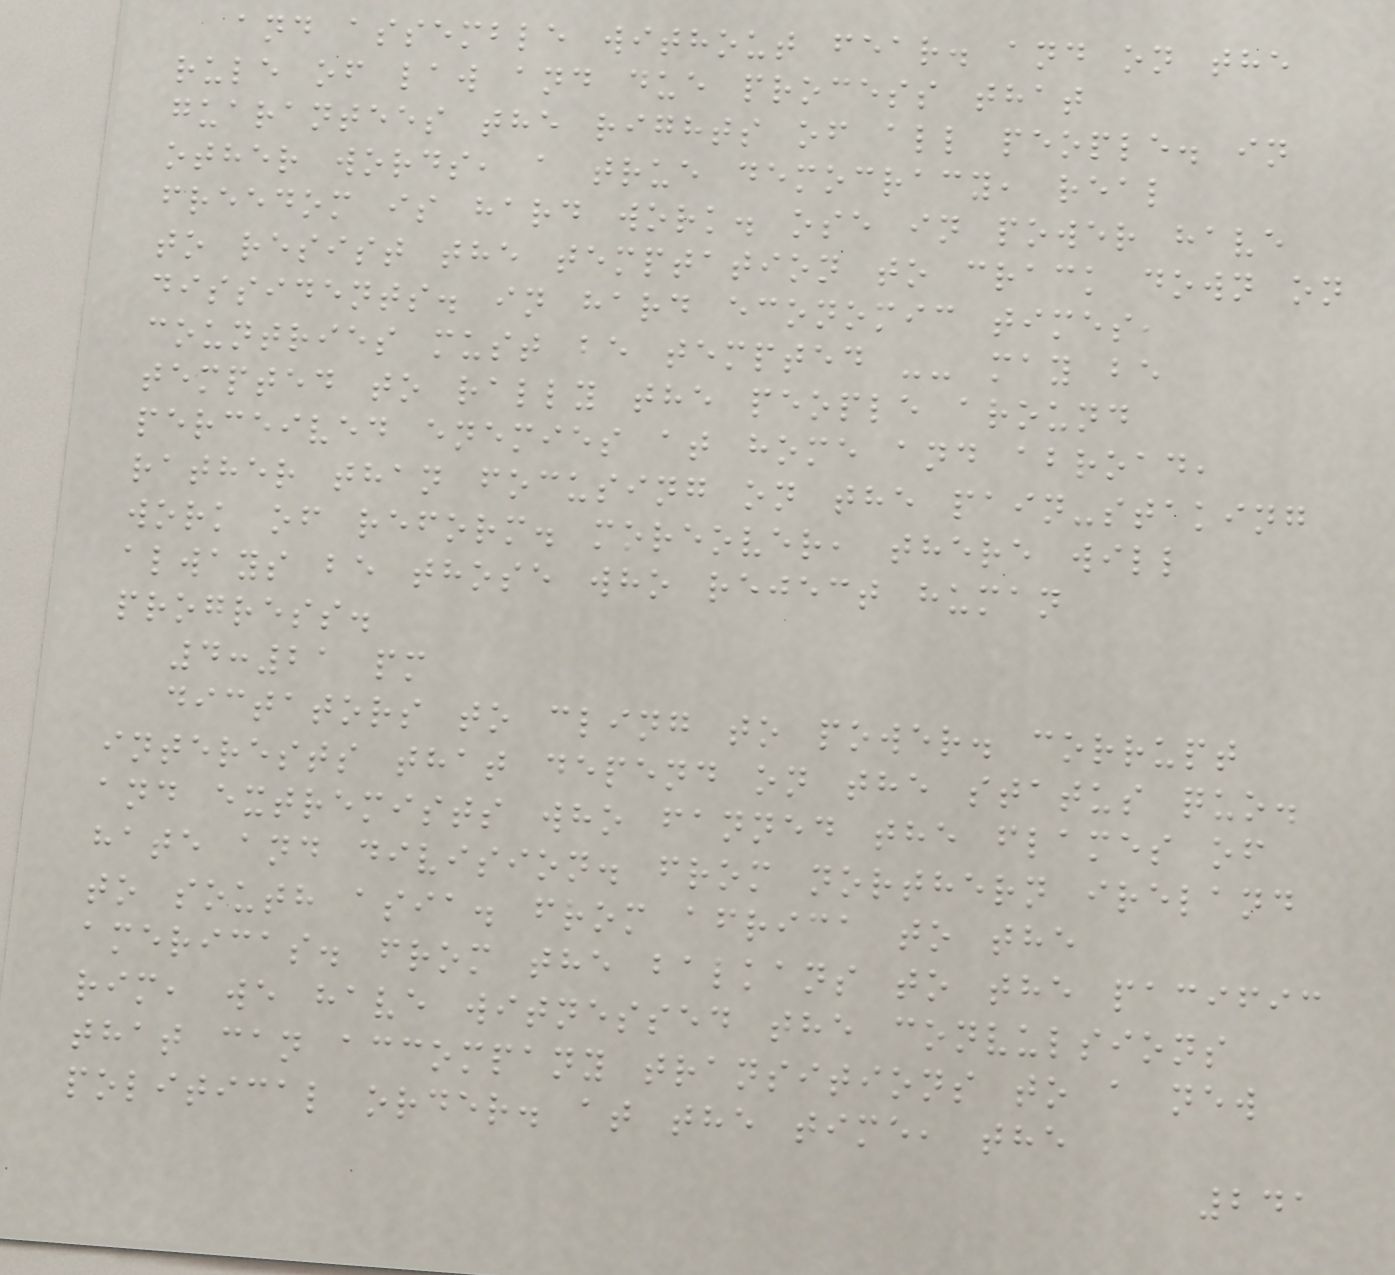and assemble without fear. and on the
rule of law and due process that
guarantees the rights of all people. in
other words, a true democracy, real
freedom is hard work. ose in power have
to resist the temptation to crack down on
dissidents. in hard economic times,
countries must be tempted -- may be
tempted to rally the people around
perceived enemies at home and abroad,
rather than focusing on the pain-staking
work of reform. moreover, there will
always be those who reject human
progress.
4:21 pm
dictators to cling to power. corrupt
interests that depend on the status quo.
and extremists who fanned the flames of
hate and division. from northern ireland
to south asia. from africa to the
americas. from the balkans to the pacific
rim, we have witnessed the convulsions
that can accompany transitions to a new
political order. at the time, the
241
